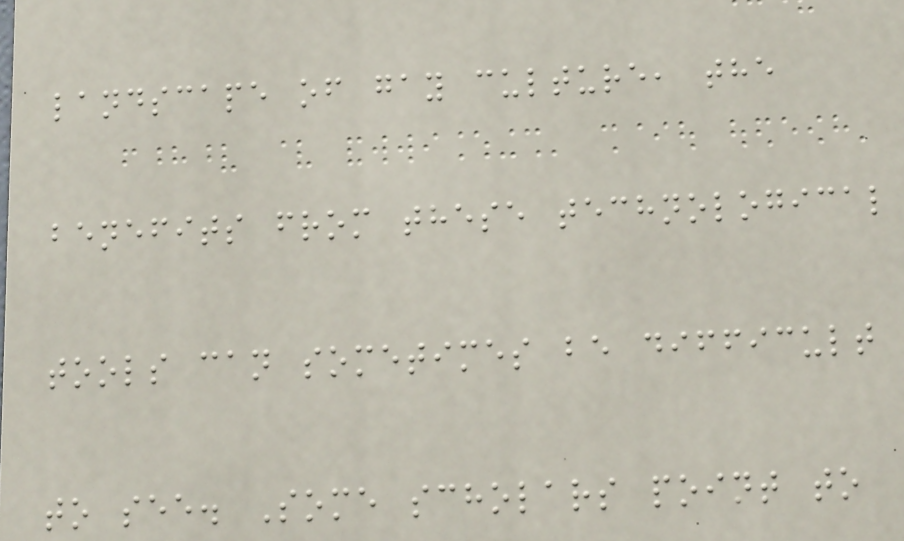landscape of gay culture, the
benefits from these technological
tools can sometimes be difficult
to see. Some scholars point to
